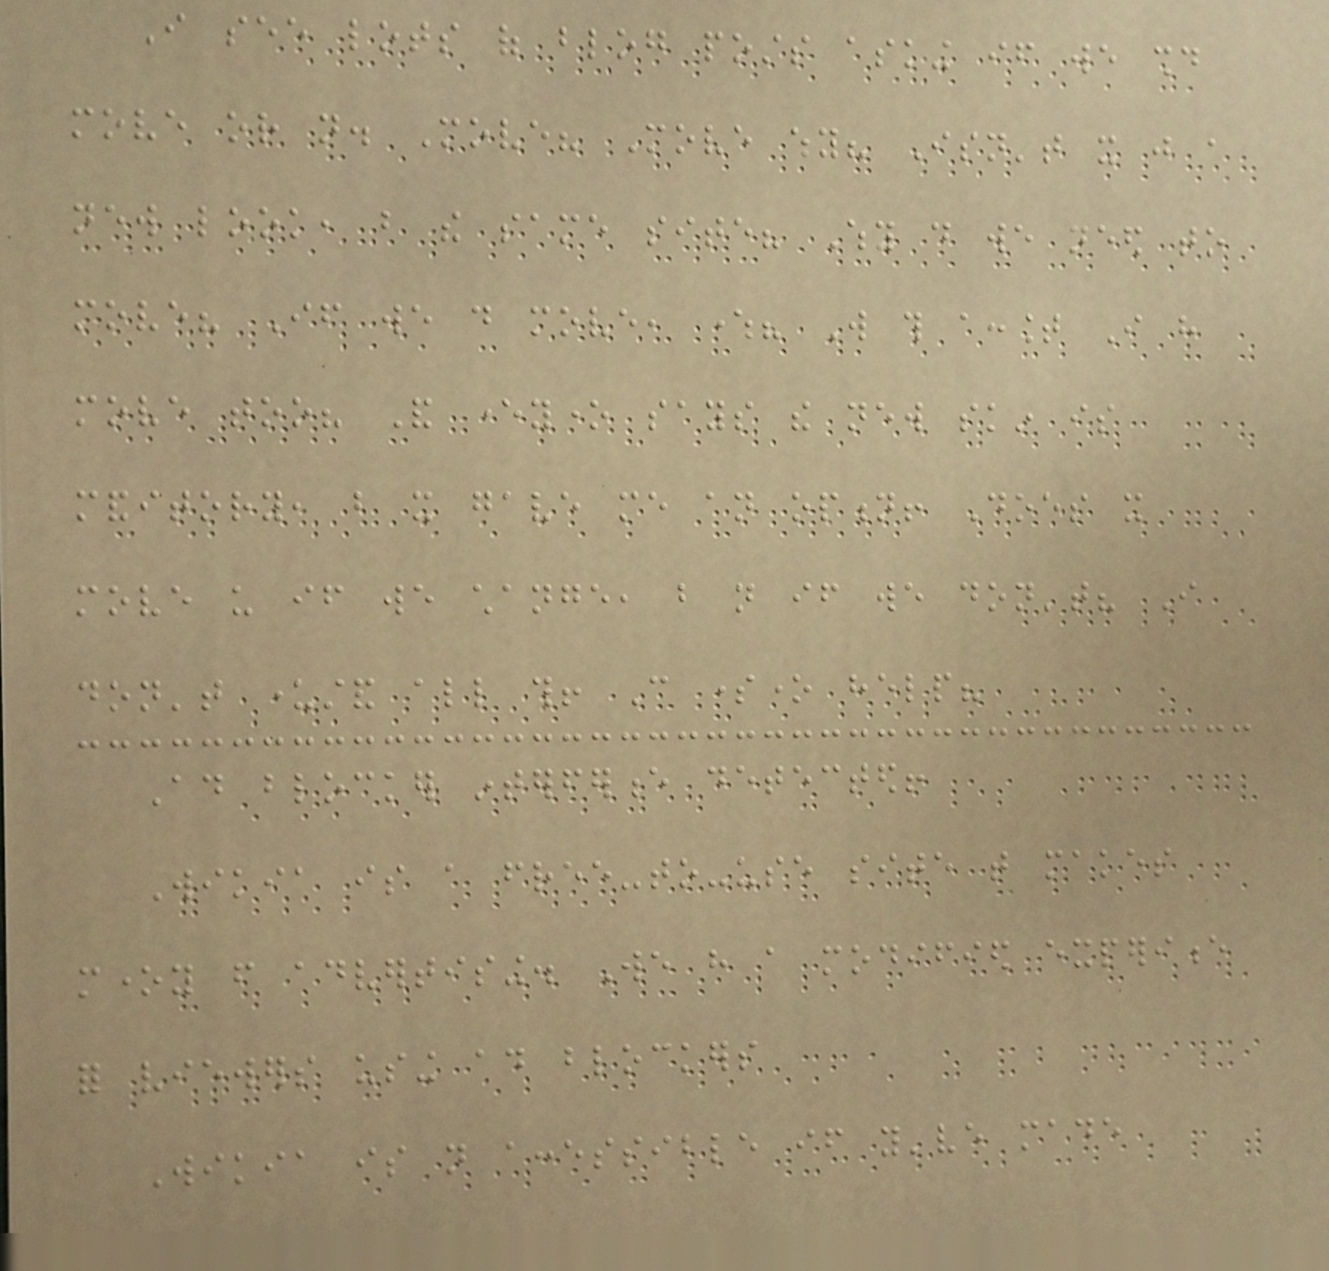I see lots of blog posts asking if we should
move or not. Move? Move why? Isn't it just a
new look, but the same site? Why do we need to
move? If we do move, where? Will this account I have
move too? And everyone says the new skin is
manditory, but it gave me an option! Does it
move us if we change, but not if we don't? I
don't understand all this! Can someone help?
Ad blocker interference detected!
Wikia is a free-to-use site that makes
money from advertising. We have a modified experience
for viewers using ad blockers
Wikia is not accessible if you've made
